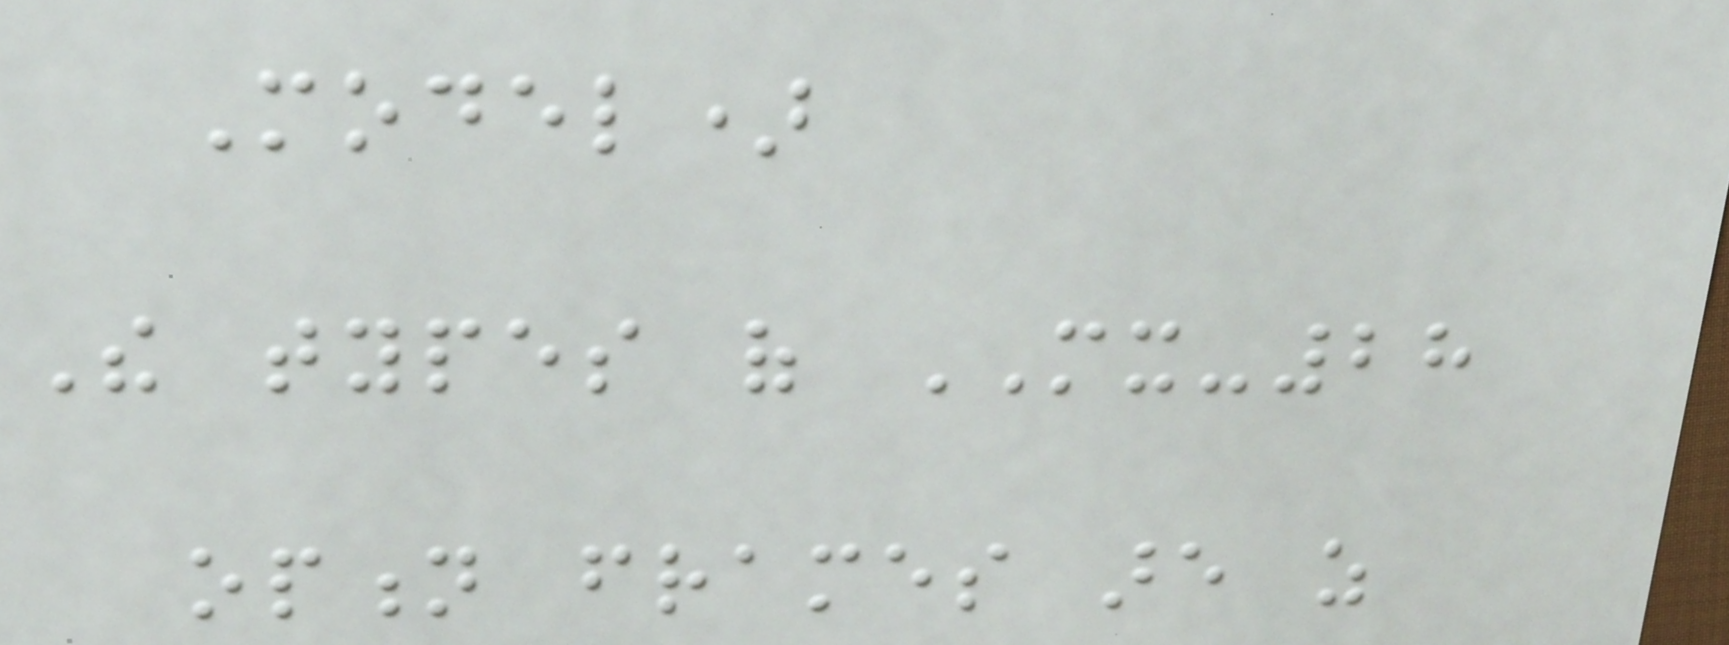Model)
The types of MX-28
option frames are as
